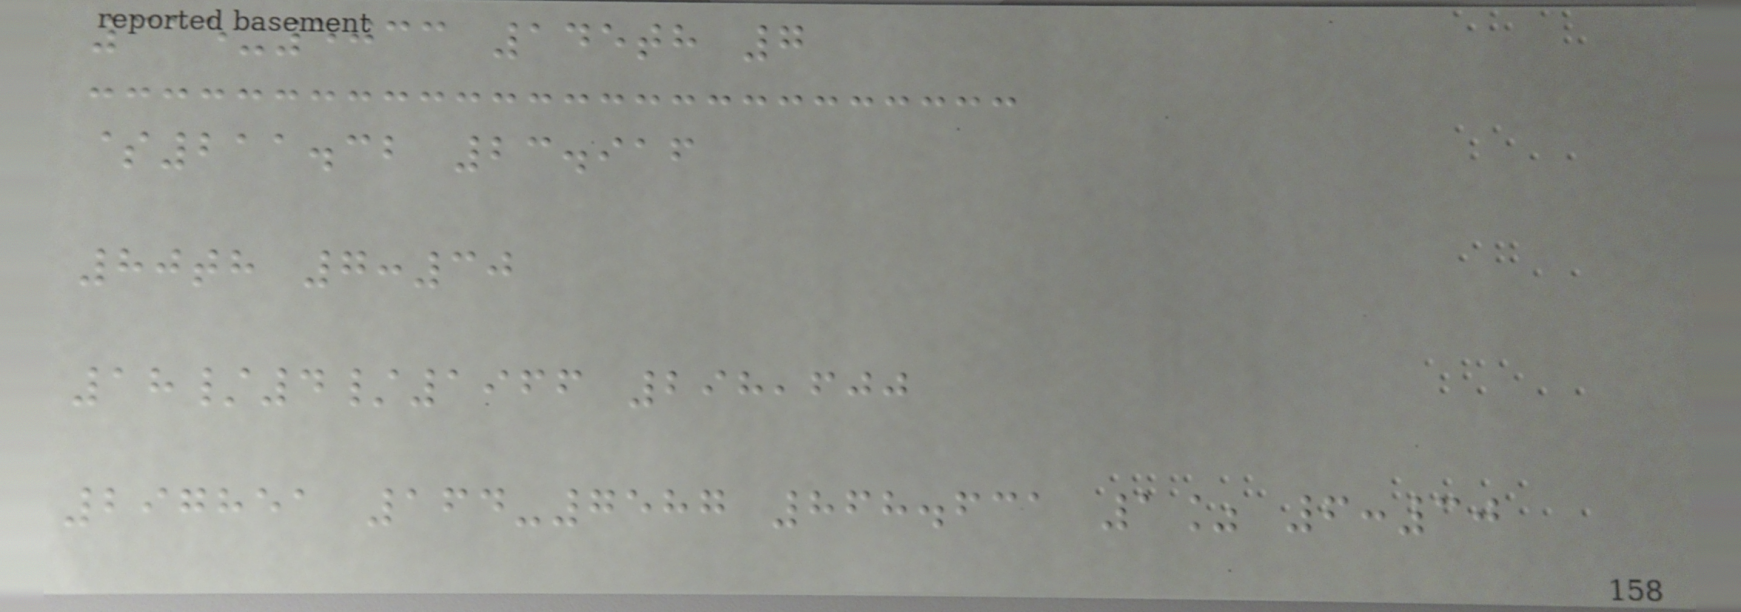315-5033 145th 7
$211.32 23.916
80th 7:30
18/4/1966 298,600
297851 164-7587 868.631 1% 6:30
